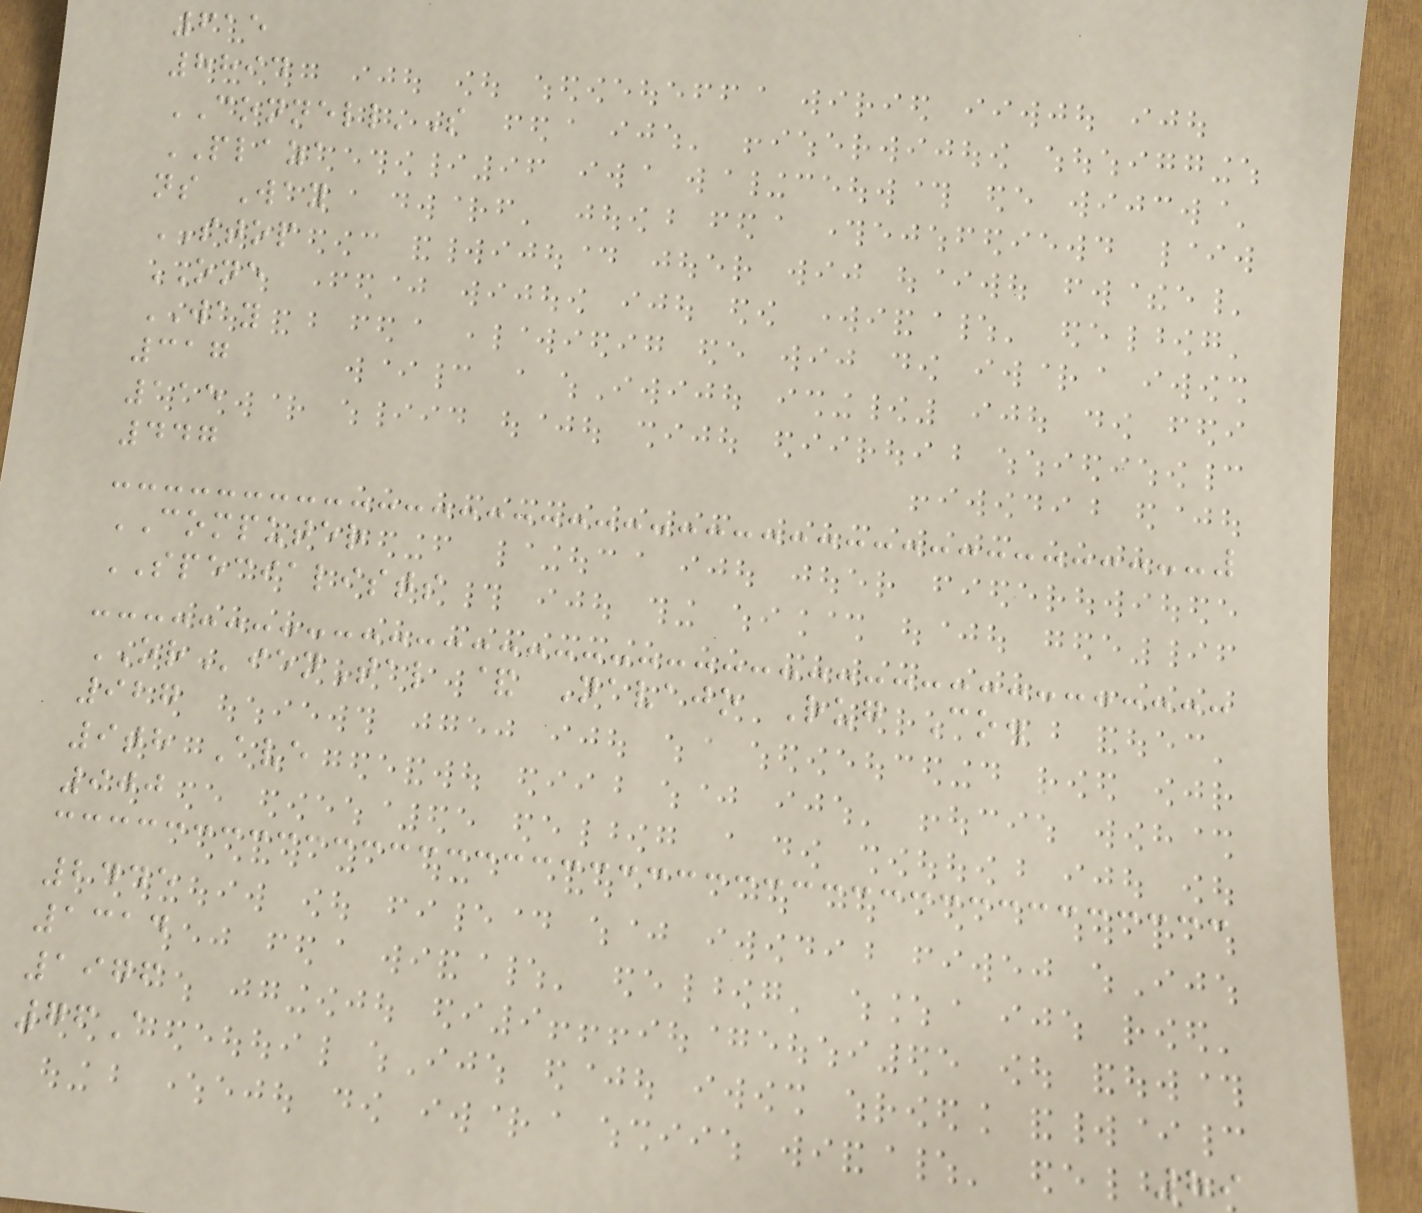615
8894
CONNELL'S
PLAZA
ns Way
STOP
ONE
WAY
317
115
447
COMPUTER
SPECIALISTS
ORienTal & Navajo Rug Co.
927
9th Ave
900
2445
1314
1976
76A
89
